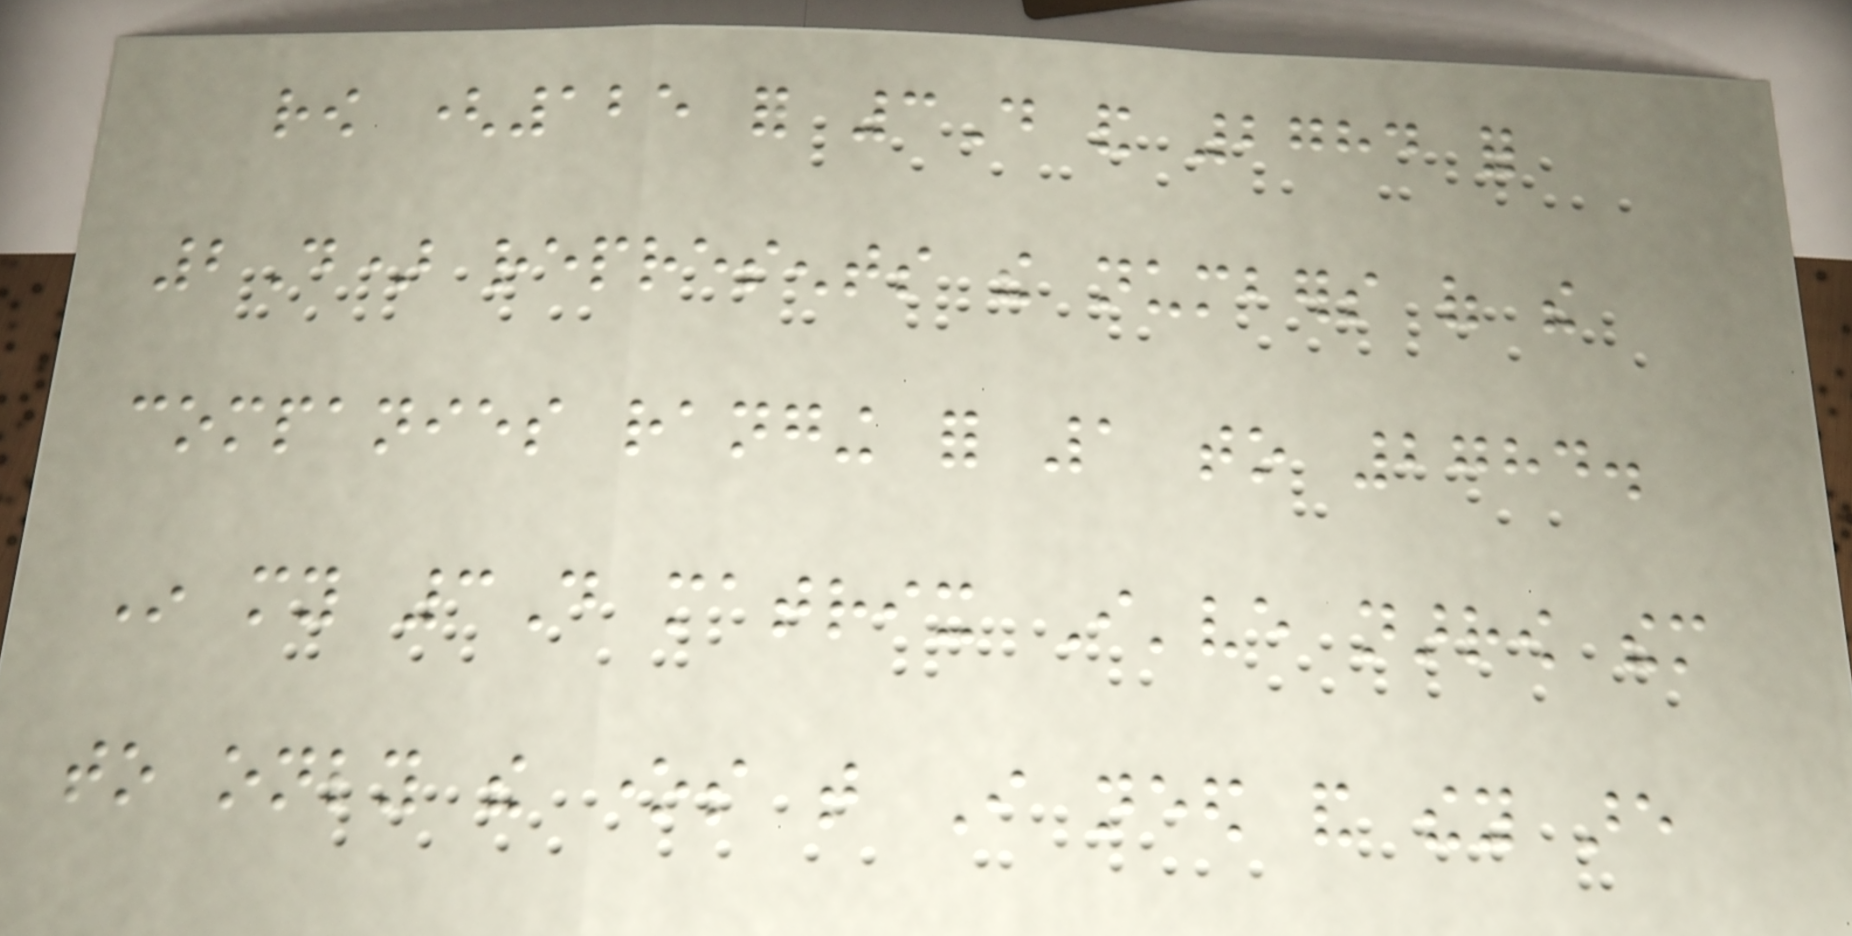row (125 for 3D and 2784 for
2D) represents the numbers of the
companies ranging for 1 to 2784.
In my 3D matrix I've narrow them
to only the ones that I need and they are
